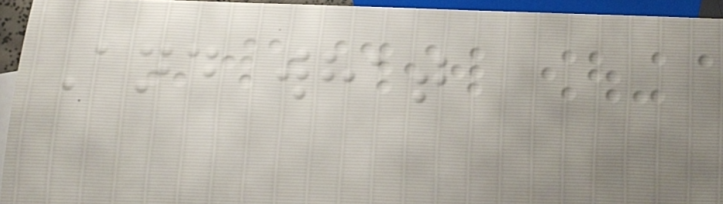And what
